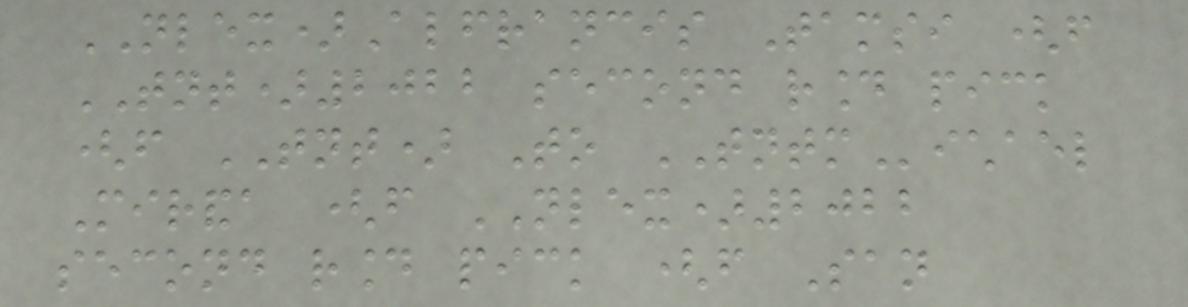NLEX)Alfrancis Tamsi (from
TNT)2022 second round pick
(from TNT) To TNTMichael
Miranda (from NLEX)2022
second round pick (from San
